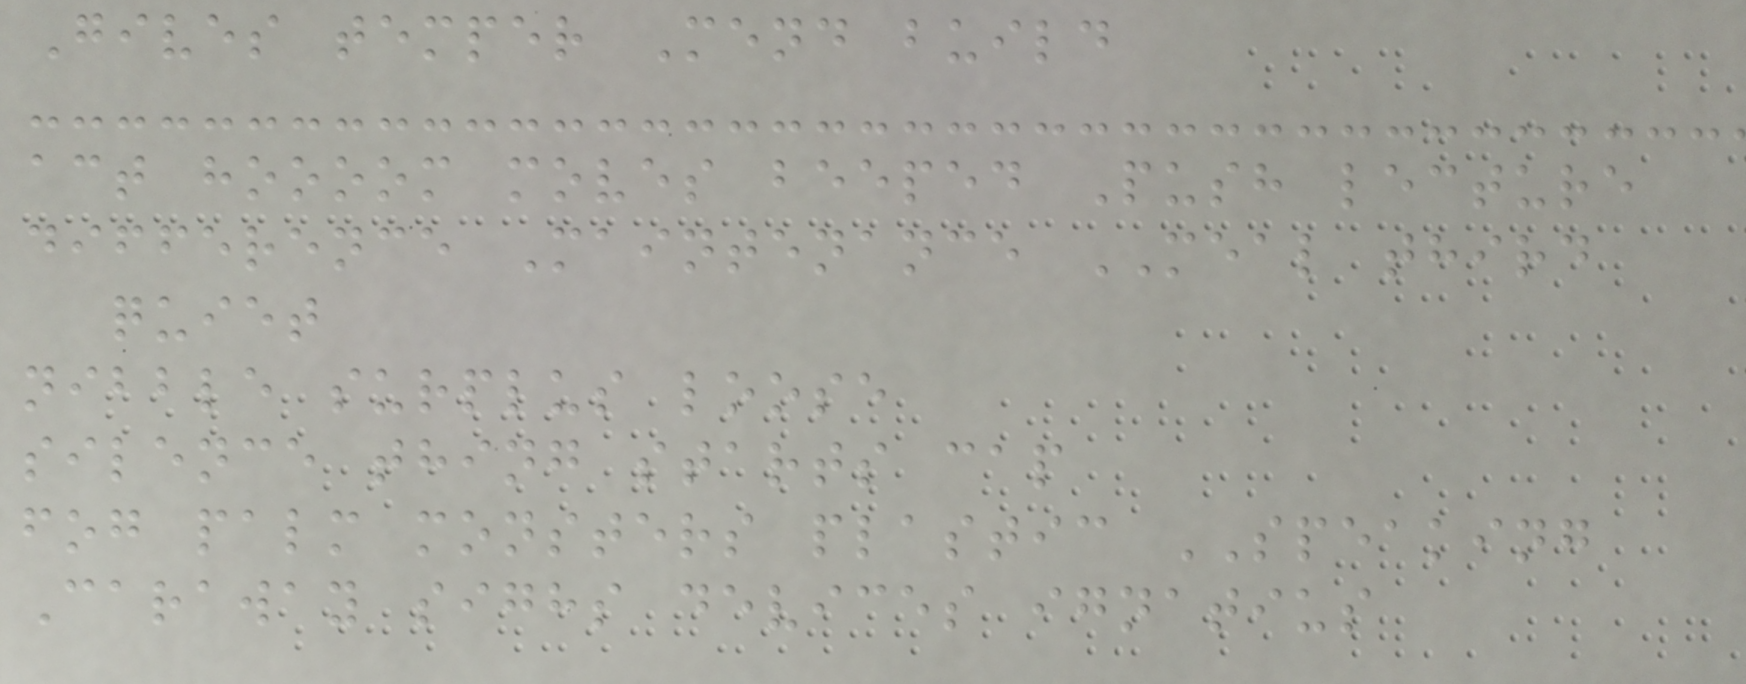Gives temper Mend build
act hoooom moves beeped Push lecture
difference Maintenance MEAL third
quiet
nibble surplus loose
silence thing starts cap
fog palm monsters plastic SPEAKING
Caraway sighs devices ignatius
